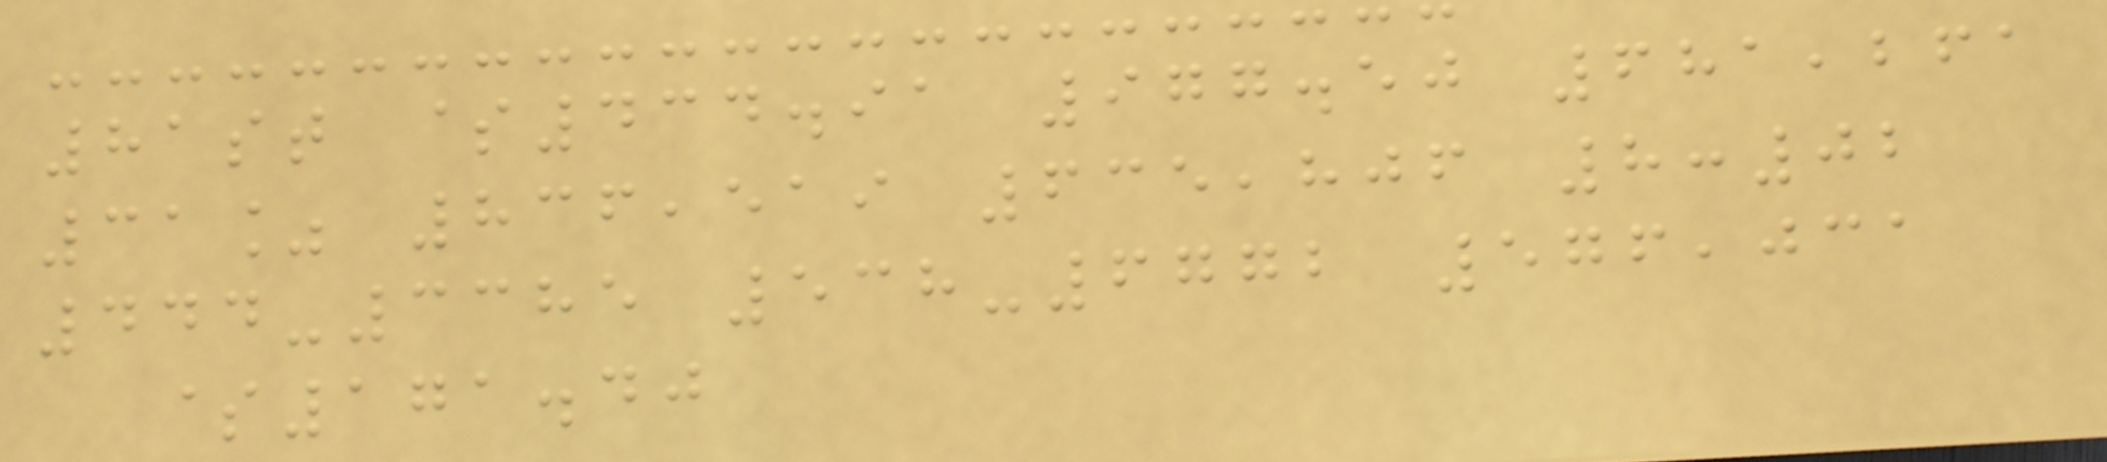81st $434.91 977.50 681,261
31% 836,519 635,806 8:02
444-3385 538-6772 576,031
$171.40
